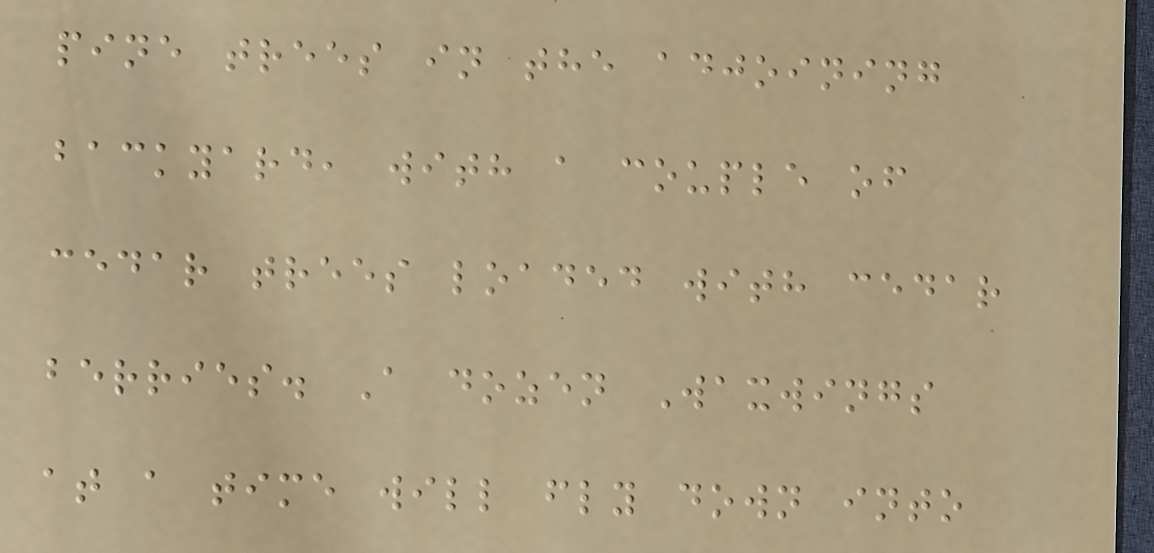pine trees in the adjoining
backyard, with a couple of
cedar trees loaded with cedar
berries. A dozen Waxwings
at a time will fly down into
